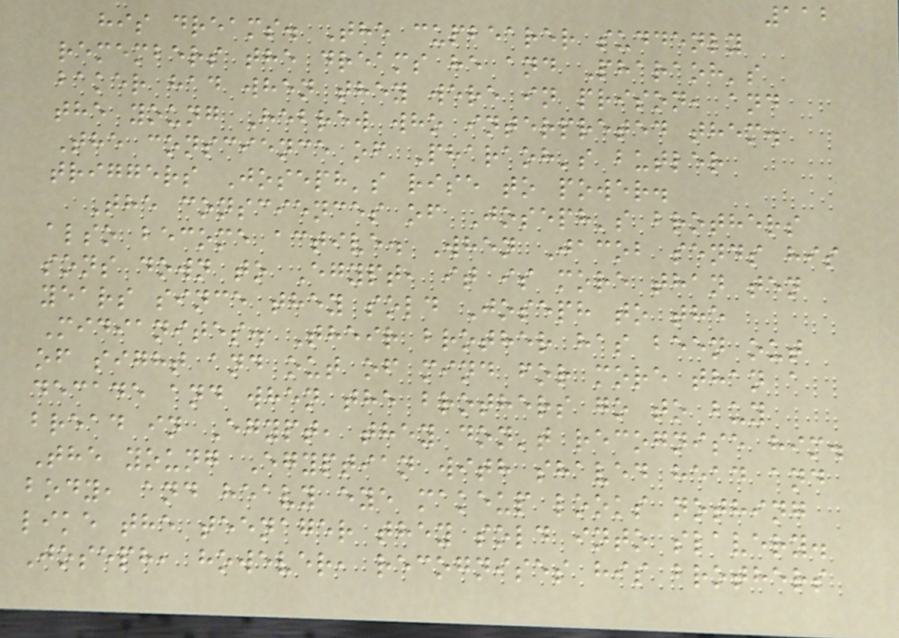112
his dreams. The cupbearer suddenly
remembers the dreams he and Pharaoh's
baker had when they were in prison, and
the young Hebrew who interpreted them.
The conscience of Pharaoh's butler
triggers Joseph's rise to power.
The consciences of Joseph's brothers
also become active. When Jacob sends his
sons down to Egypt, it is more than ten
years since they sold Joseph to the
Midianites. Their brother has been out
of sight and out of mind for more than a
decade and when the brothers go to buy
bread in Egypt, they don't recognise him.
The young Egyptian with shaved head and
body, and heavy eye makeup looks nothing
like the teenager they sold into slavery.
Joseph, however, recognises his brothers
